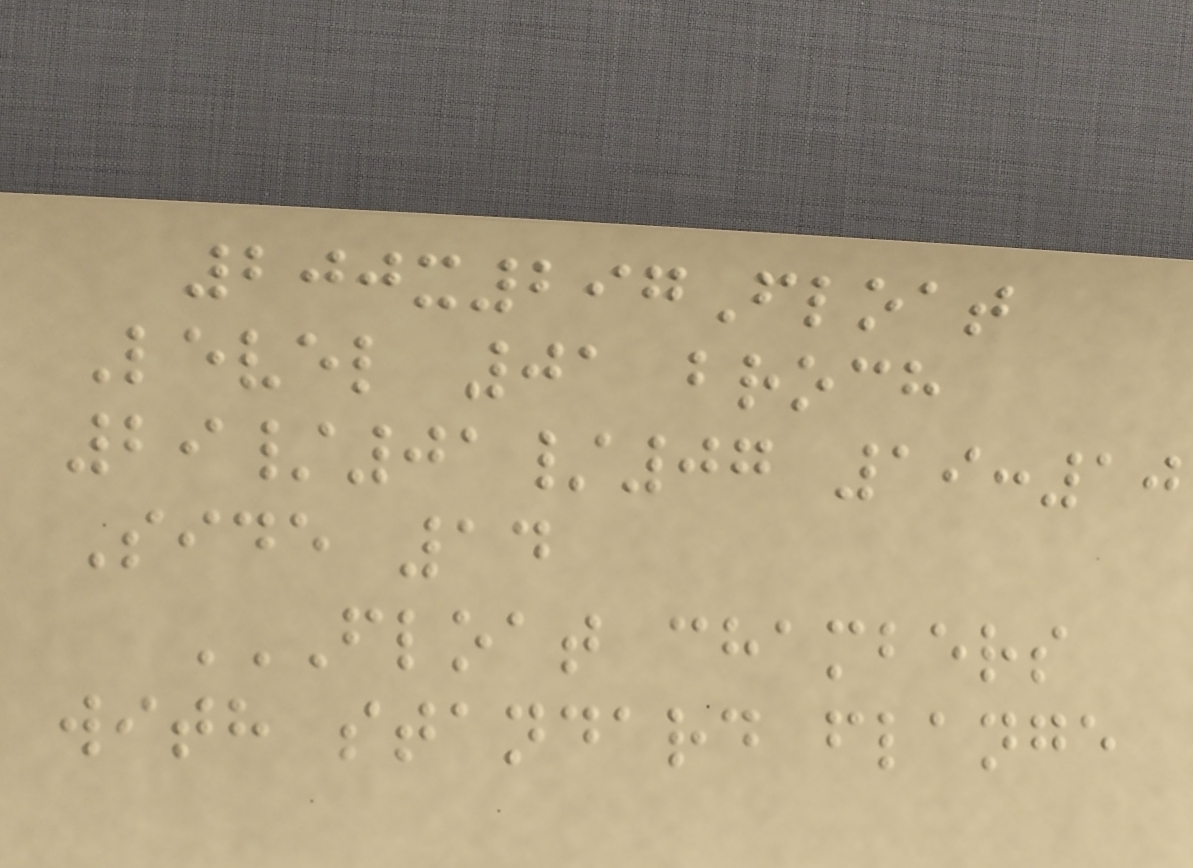200x297Float
Level 01 broch
29/01/07 19:10
Side 14
FLOAT CHAMBERS
WITH STANDARD FLANGE
